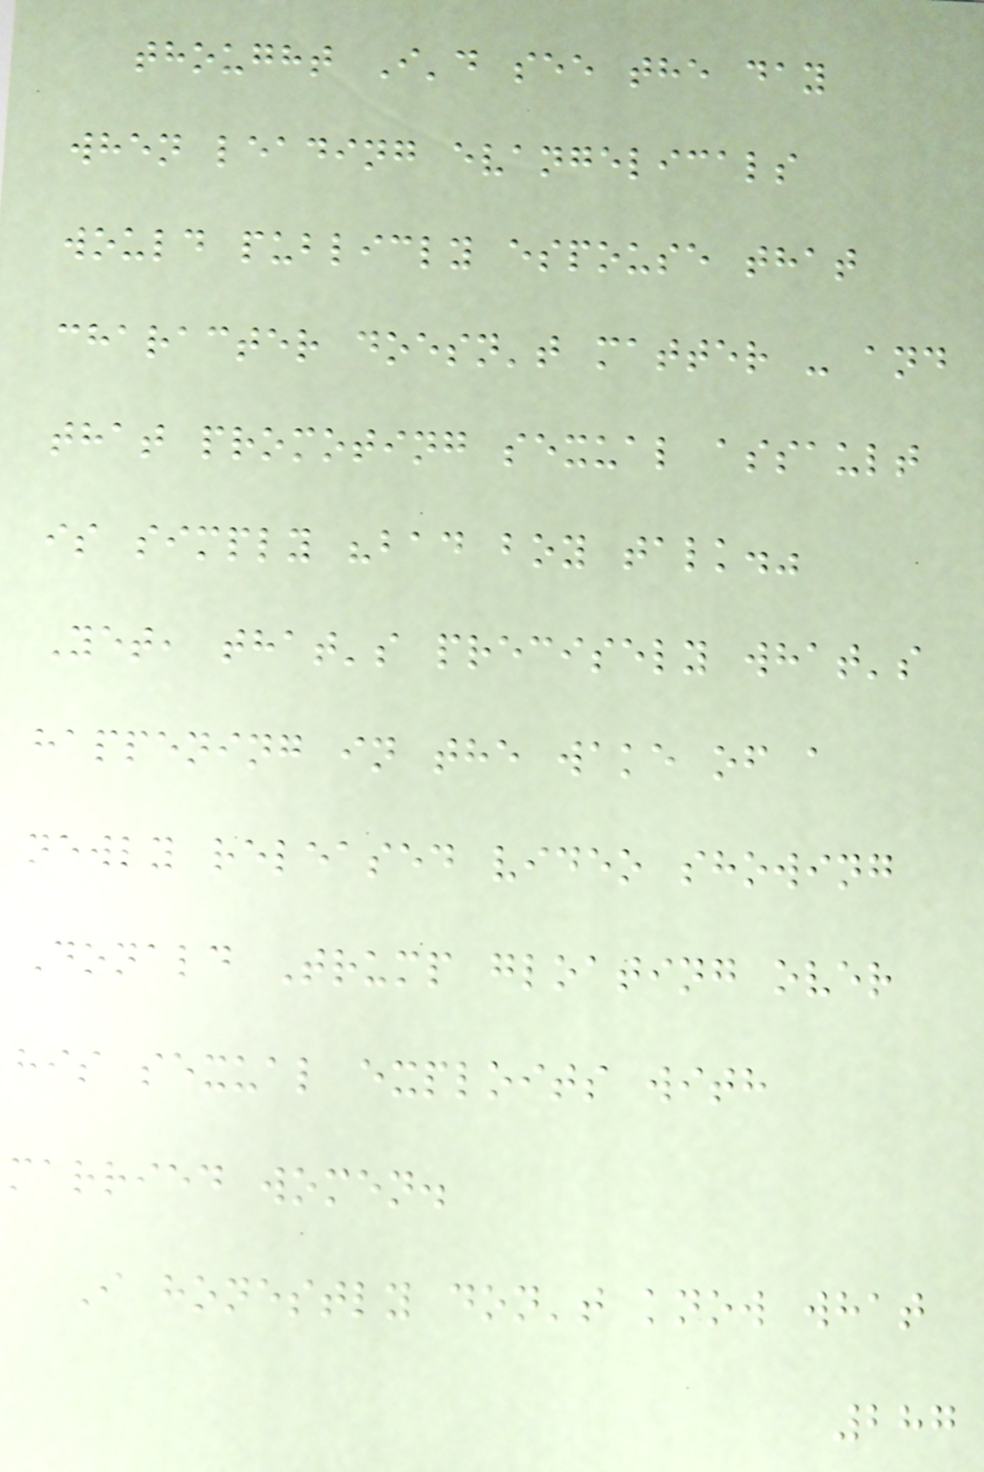thought I'd see the day
when leading evangelicals
would publicly espouse that
character doesn't matter - and
that promoting sexual assault
is simply "bad boy talk."
Yet, that's precisely what's
happening in the wake of a
newly released video showing
Donald Trump gloating over
his sexual exploits with
married women.
I honestly don't know what
287
